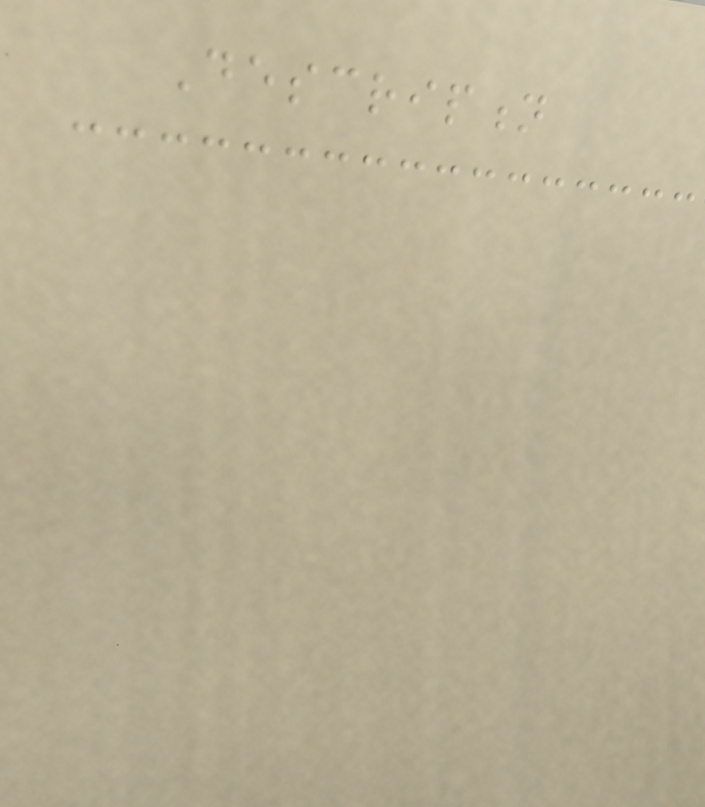Description
